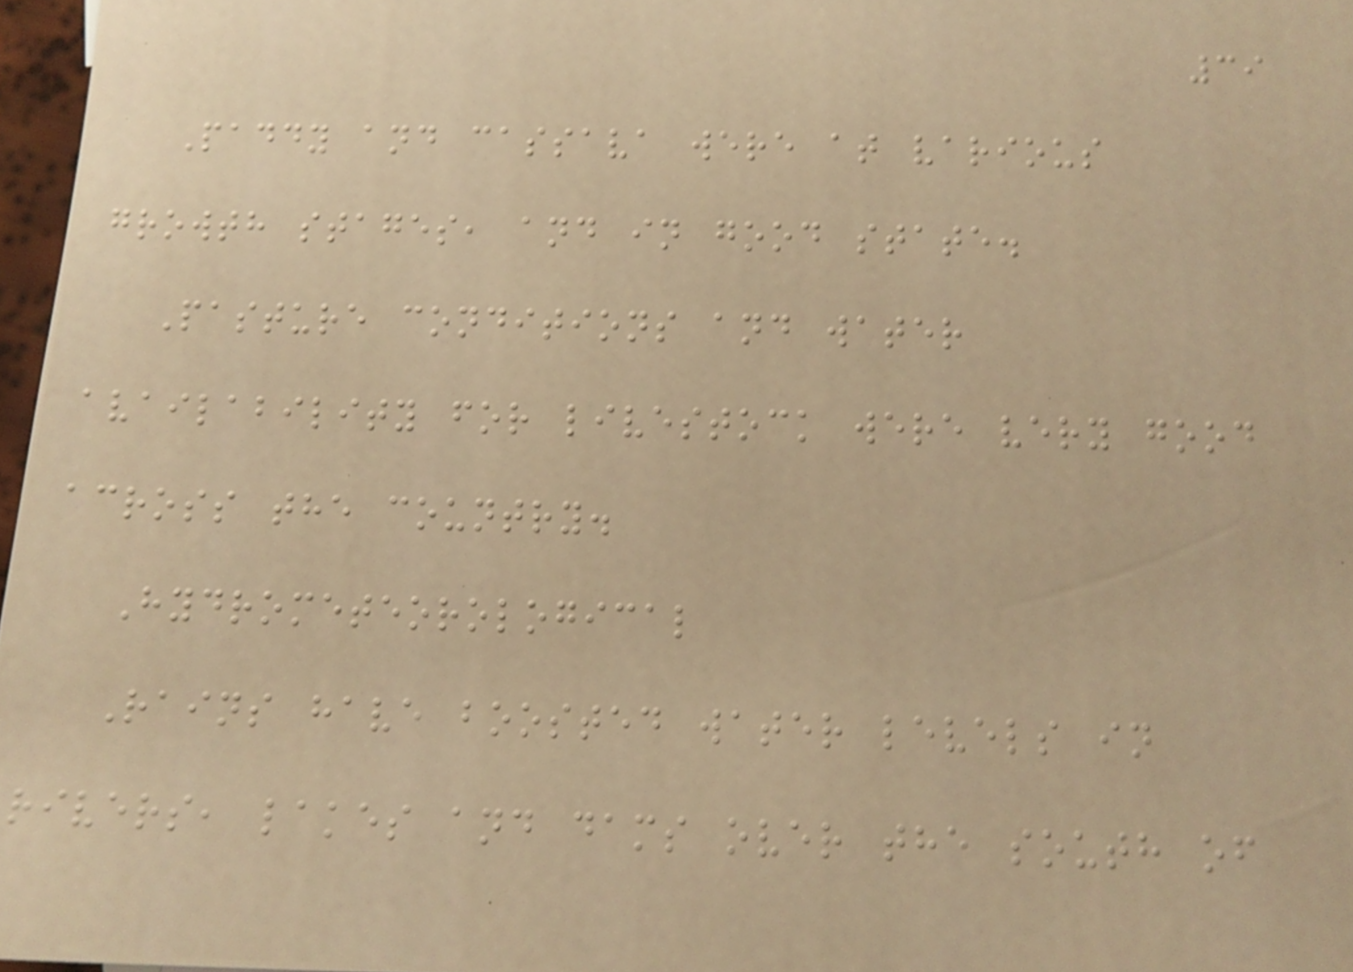39
Paddy and cassava were at various
growth stages, and in good state.
Pasture conditions and water
availability for livestock were very good
across the country.
Hydrometeorological
Rains have boosted water levels in
rivers, lakes and dams over the south of
